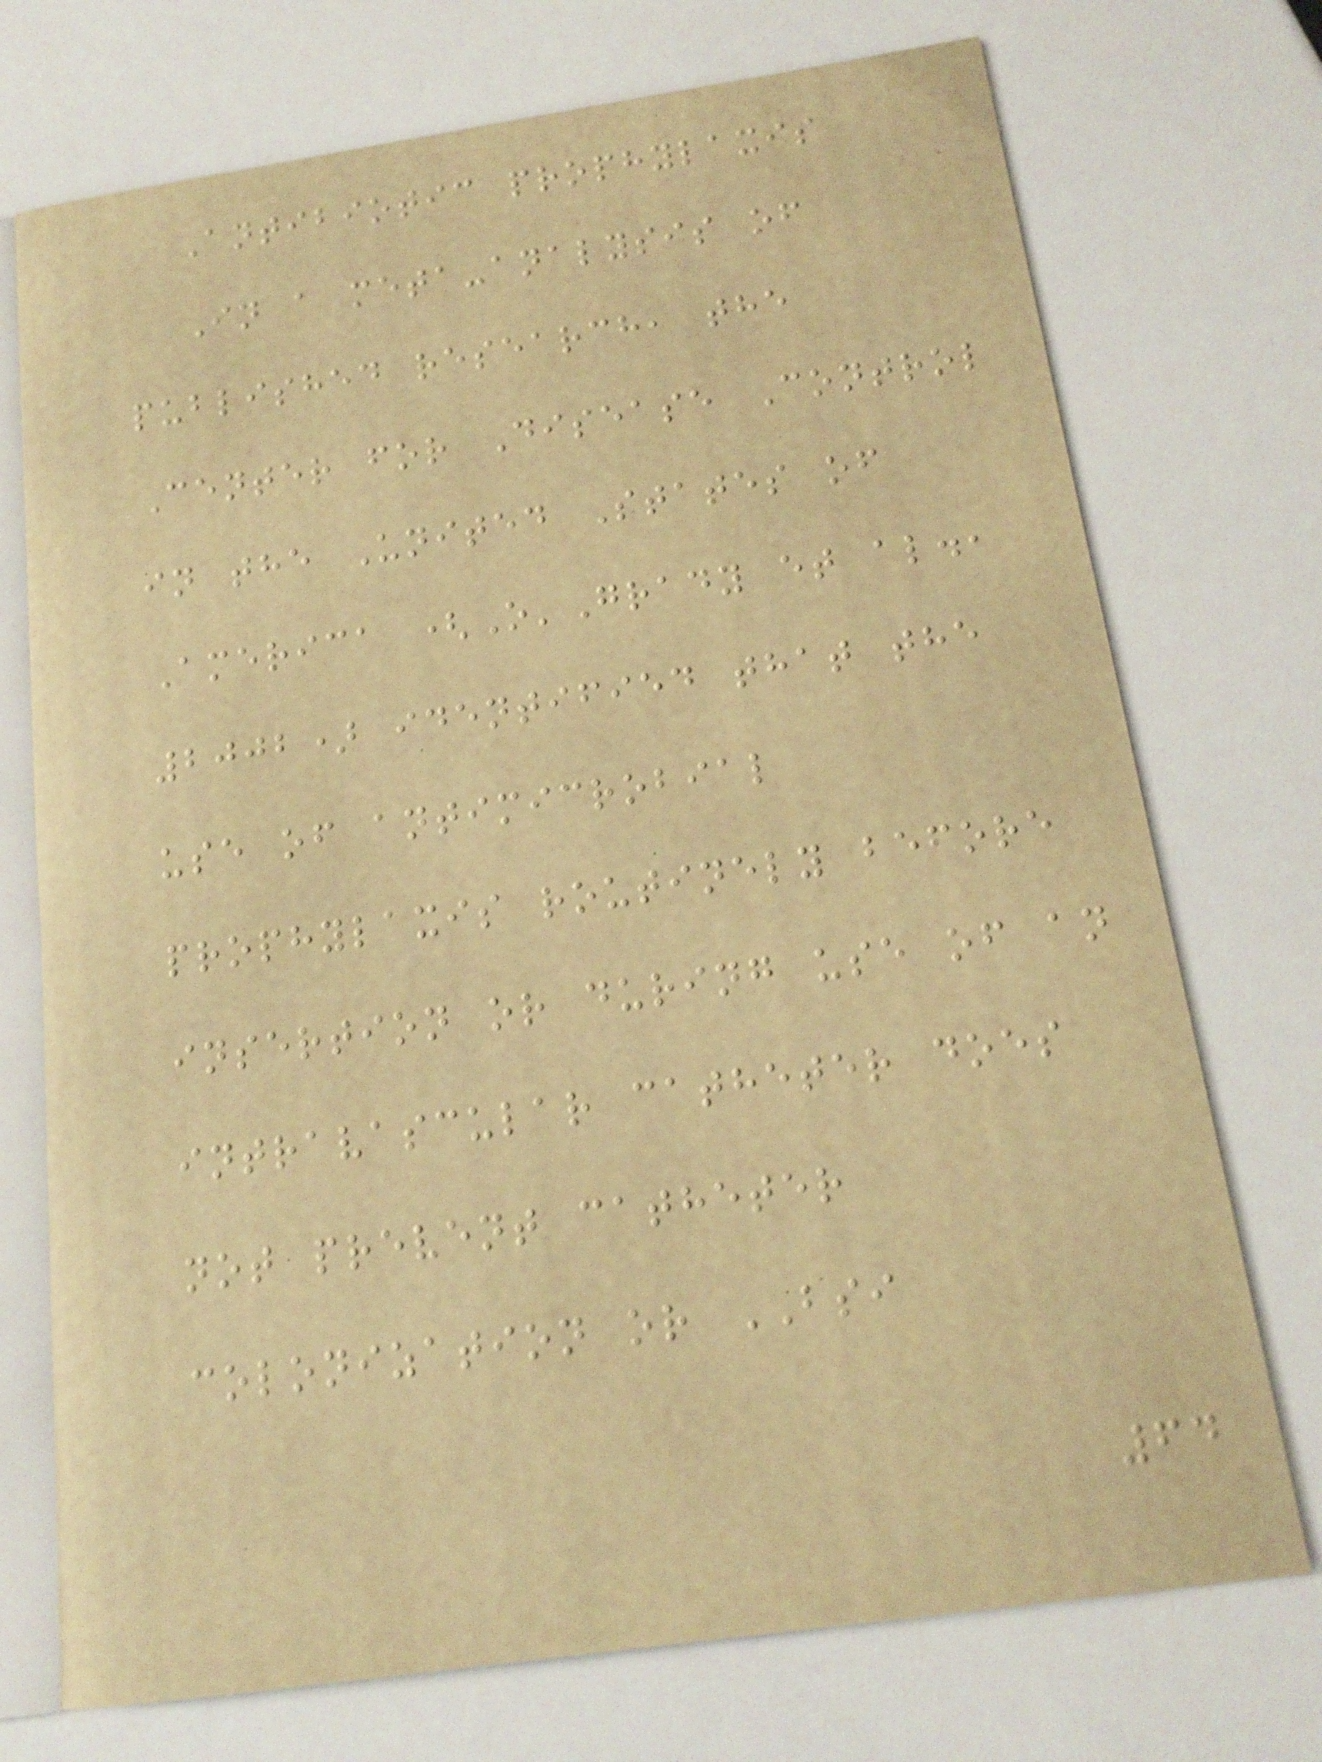Antibiotic prophylaxis
In a meta-analysis of
published research, the
Center for Disease Control
in the United States of
America (O'Grady et al.,
2002) identified that the
use of antimicrobial
prophylaxis routinely before
insertion or during use of an
intravascular catheter does
not prevent catheter
colonization or BSI
64
